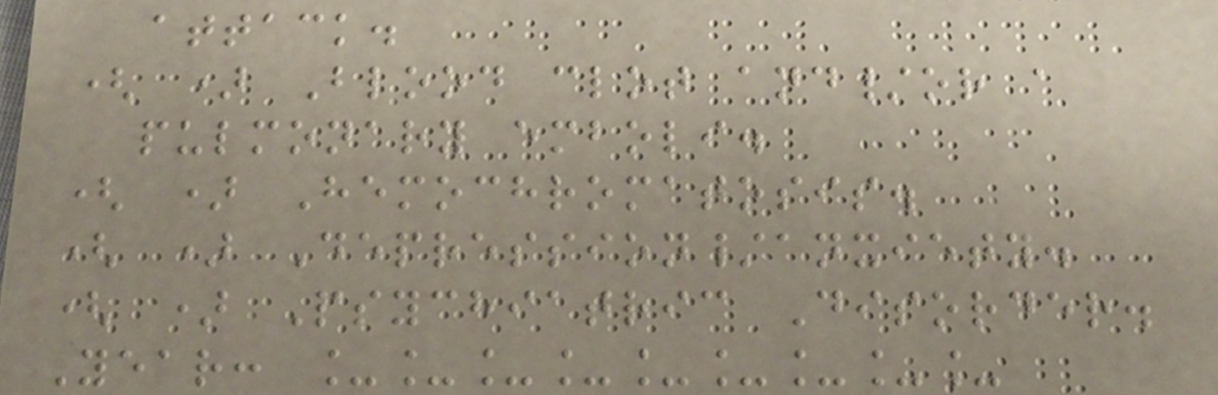attack.
( ) Blood clot and/or a
pulmonary emboli.
( ) Hemochromatosis.
( ) Depression/anxiety.
( ) Psychiatric Disorder.
Year: _________
